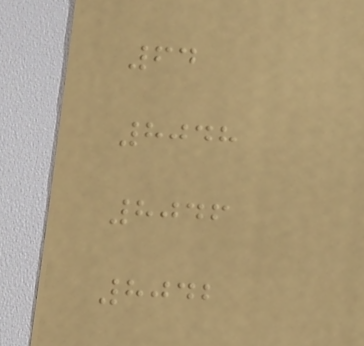64
8048
8046
8042
